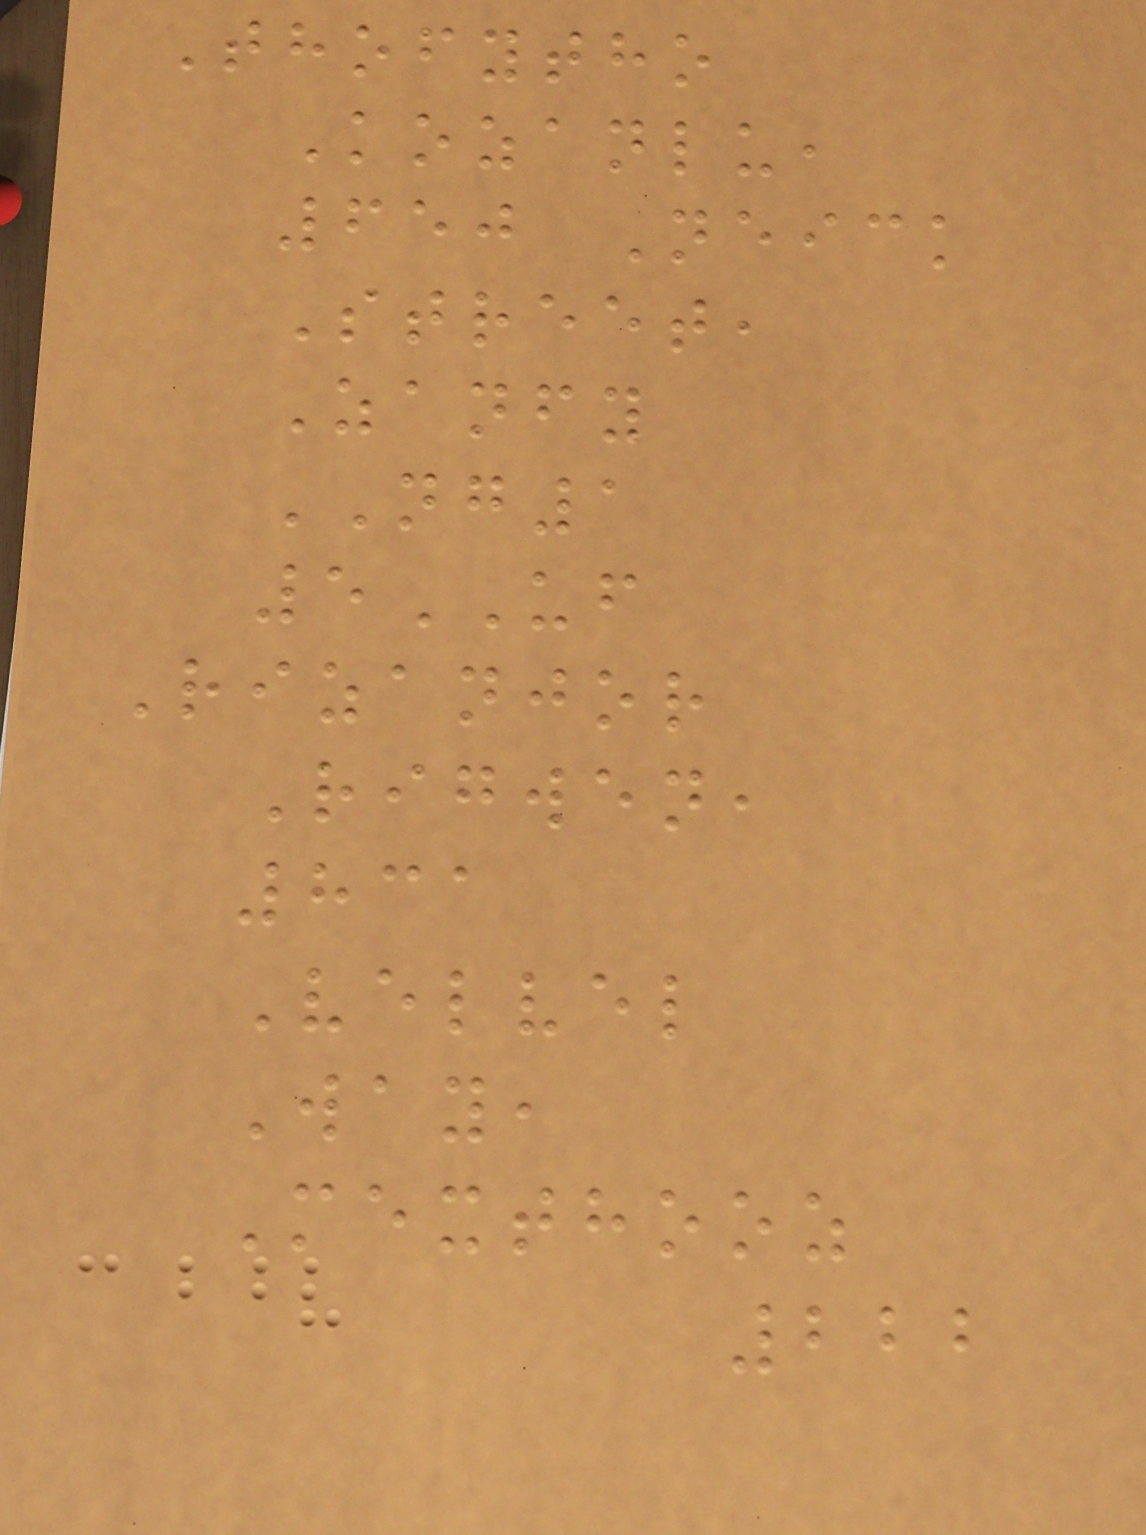Thofytho
Kozanlu,
650 Neick
Street,
Zanfy
NG1
5UF
Rizanjor
Rigwen,
831
Velvel
Way,
Mexthooz
222
